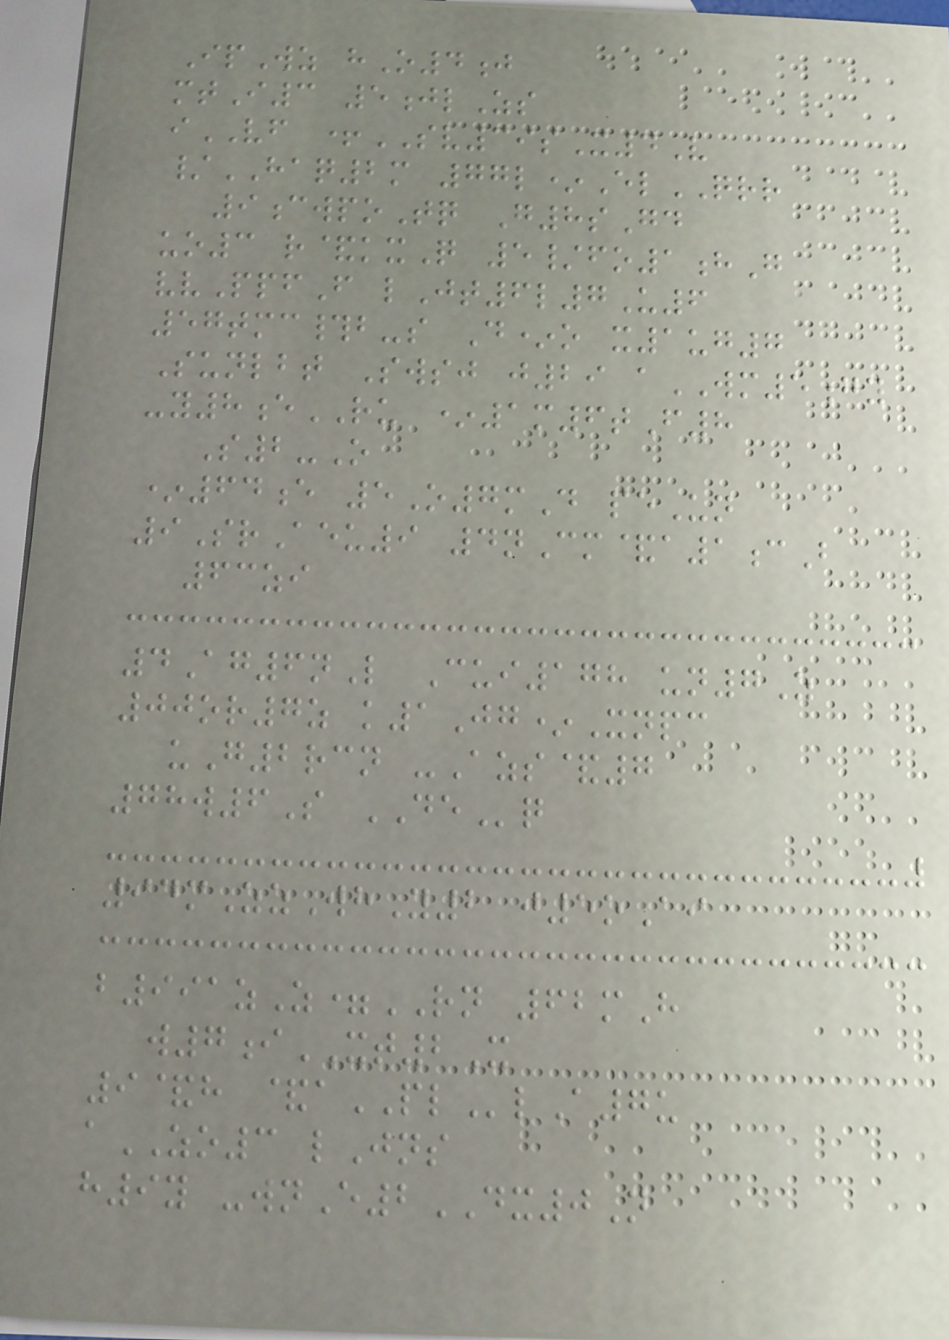IpWz hO4j
mtI3 5jlZs
iVF +SV39sX4V
/HAQ2m 77l*ElQRR
9cwpoTq G8sGd
uo3 r&kxQ 5/fo1hG
vvPpfF lJt6l7U6
57tmc#b-s D*o x1ug7
Sunlbt Swsj j29 aWM5gy
-y8eRU *1m6tF8
S2-O
*64e 5O7mD peUn
9SrAeu9 4nCm&a1cB
63zi
4Ag6nL Cui178 un7Z
00or7z k1Jg*Xnpc
uG2rcn -Azs&7
78w6S DEq
94mZzWhY2 j5oAi
b991zZ=RN 62mH
w7iXT2X
9&h &aPLlA7u
aZO3 lJns
h9y -wnE2DX0N
